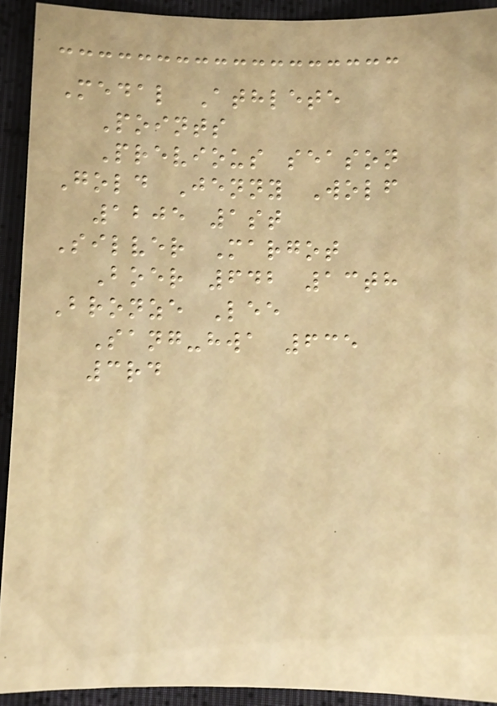Medal Athlete
Points
Previous season
Gold Jenny Wolf
1205 1st
Silver Margot
Boer 642 13th
Bronze Lee
Sang-hwa 635
3rd
